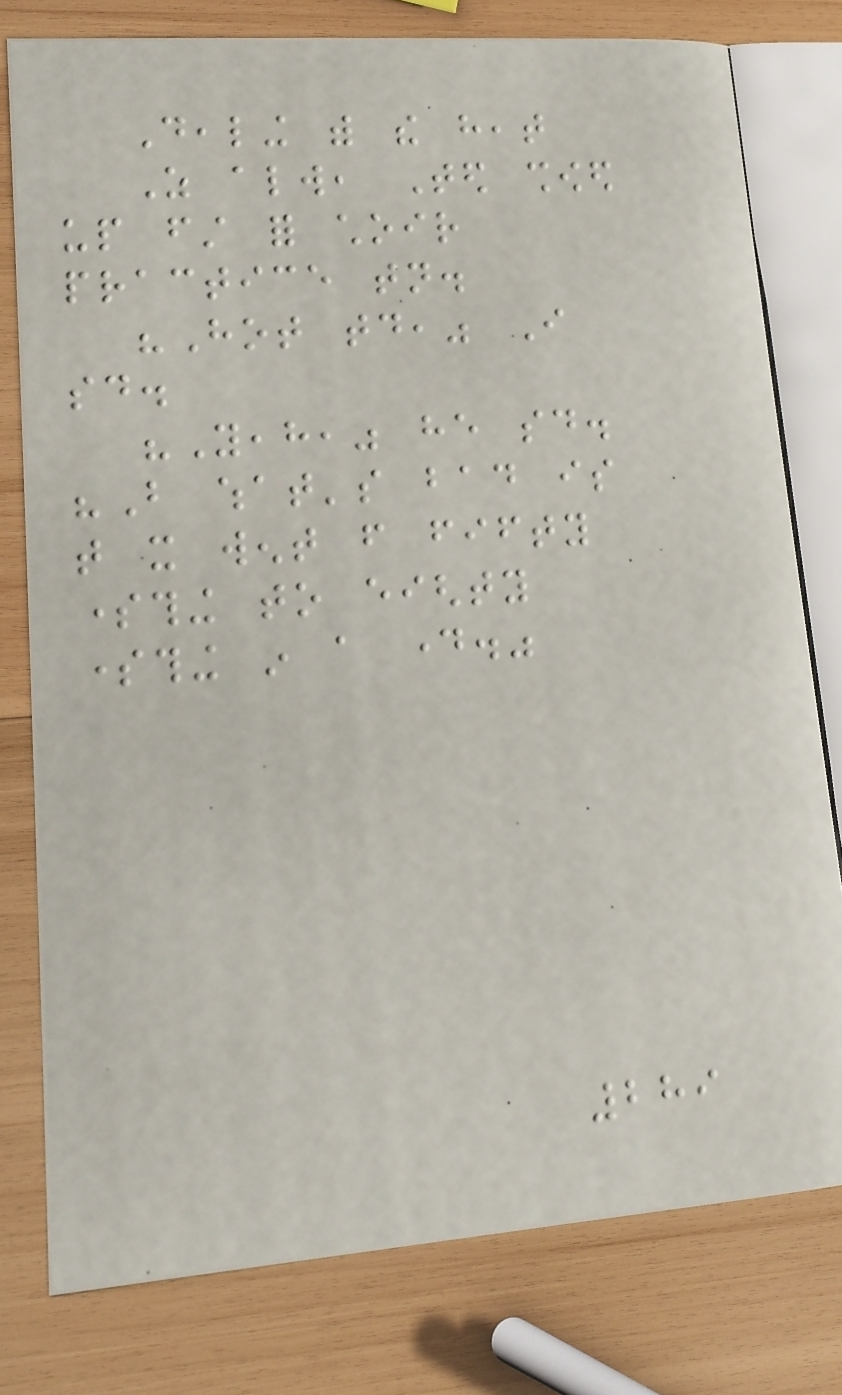Dealing with the heat
As always, Ted showed
up first for choir
practice tonight.
"Hot today," I
said.
"Yeah," he said.
"But what's bad is
that it went from fifty
something to eighty
something in a day."
289
